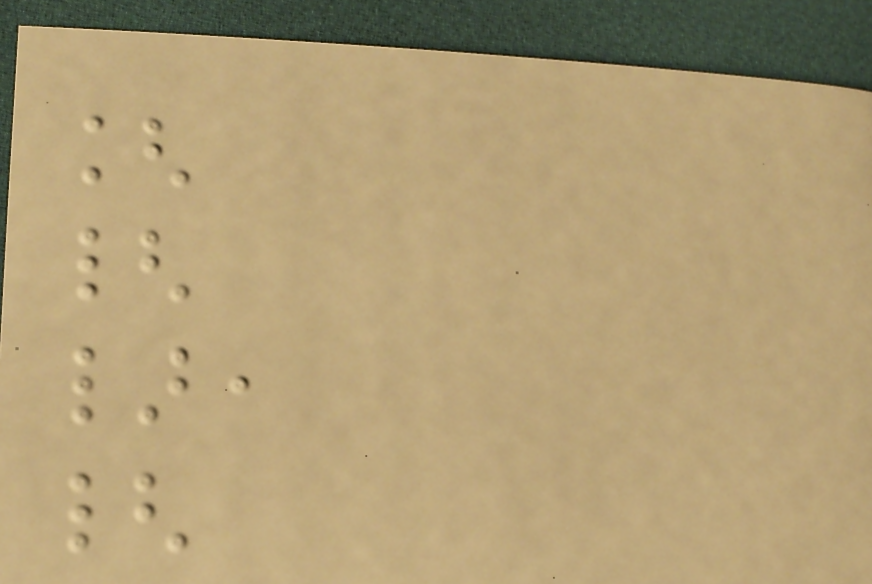[
{
},
{
